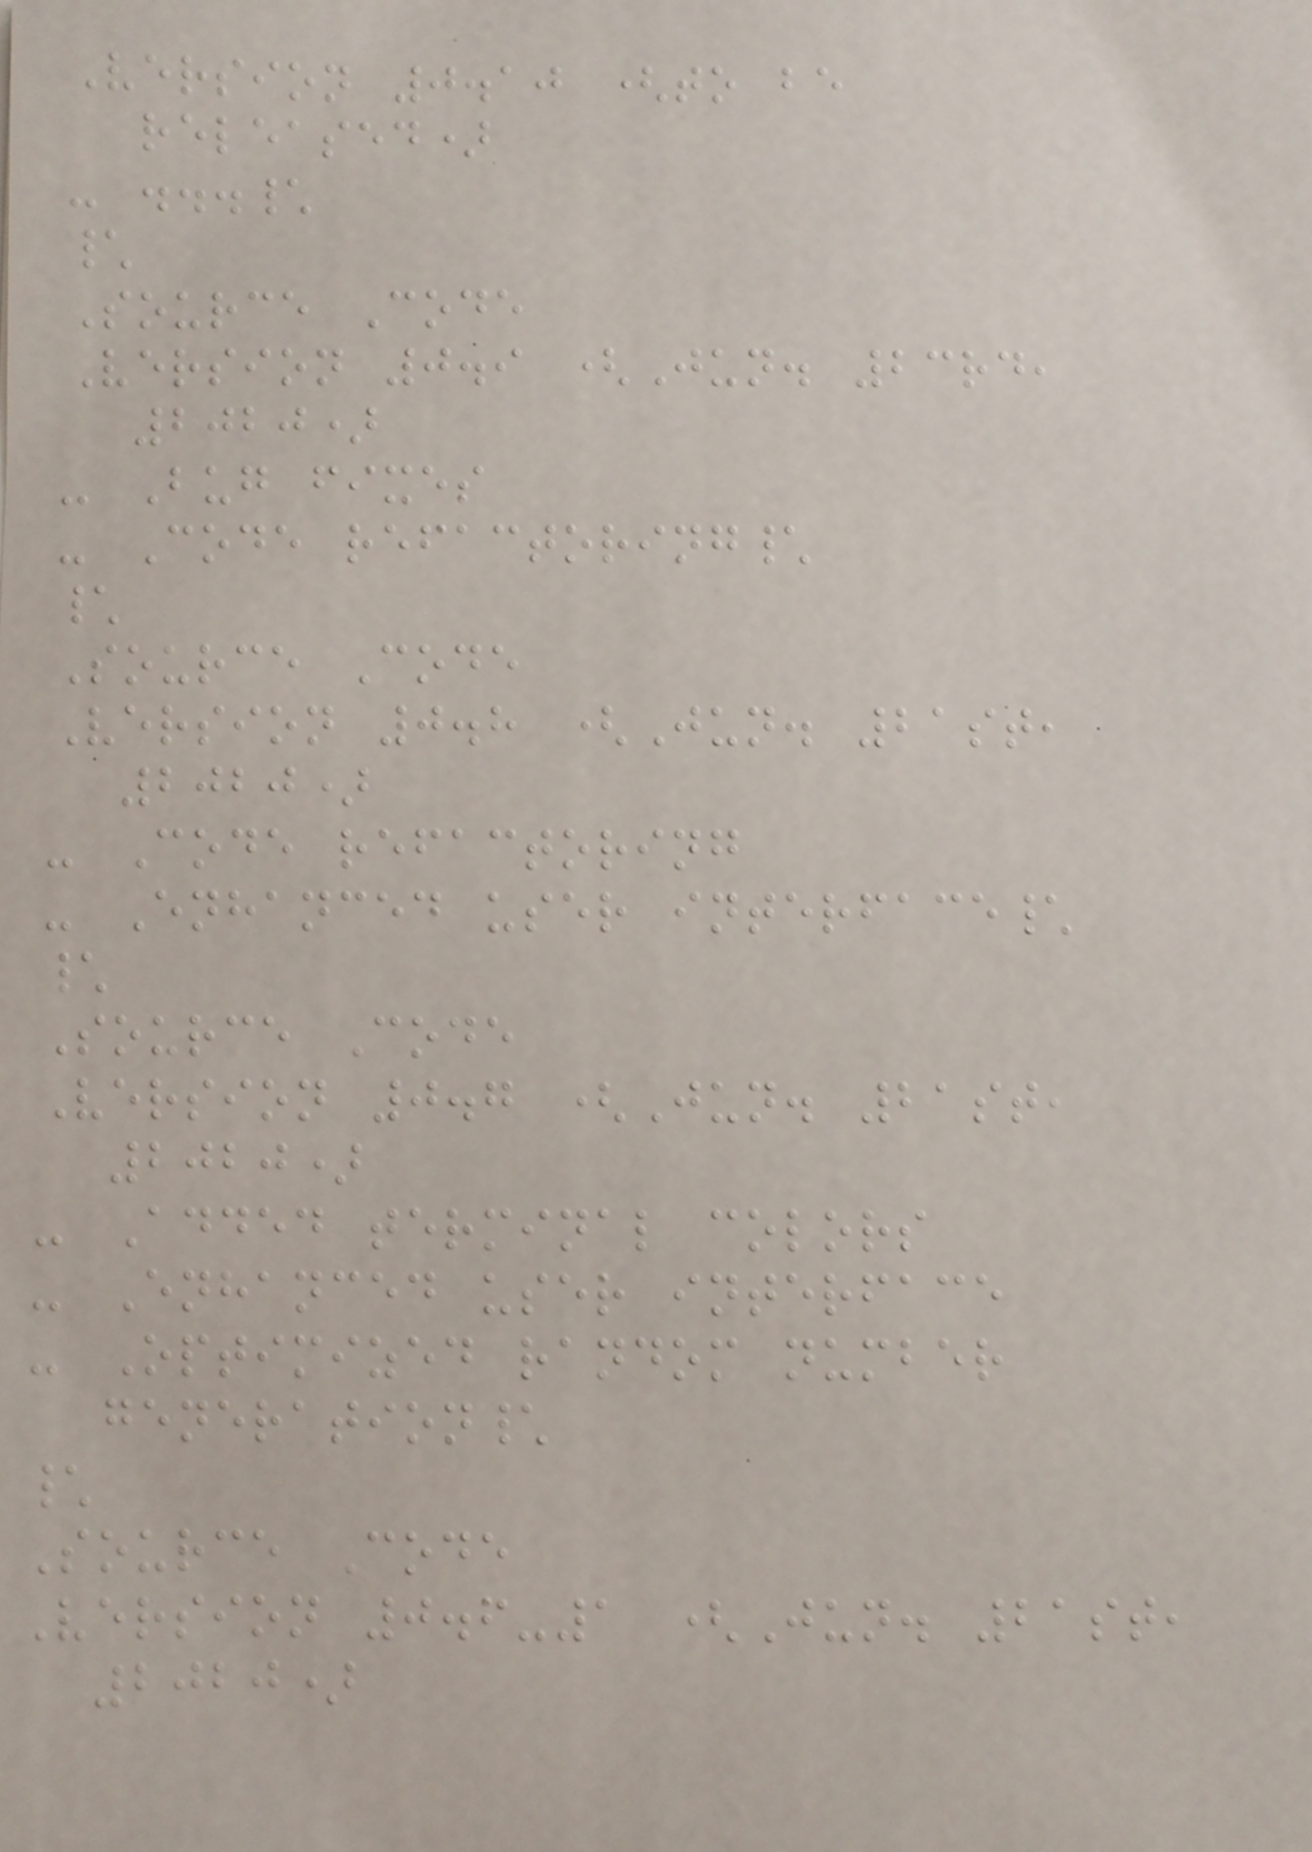Version 0.10 (to be
released)
- ...\
\
Source Code
Version 0.9 (Jun. 23rd,
2020)
- Bug fixes
- Code refactoring\
\
Source Code
Version 0.8 (Jun. 21st,
2020)
- Code refactoring
- Enhanced user interface\
\
Source Code
Version 0.7 (Jun. 21st,
2020)
- Added terminal colors
- Enhanced user interface
- Optimized random number
generation\
\
Source Code
Version 0.6-1 (Jun. 21st,
2020)
